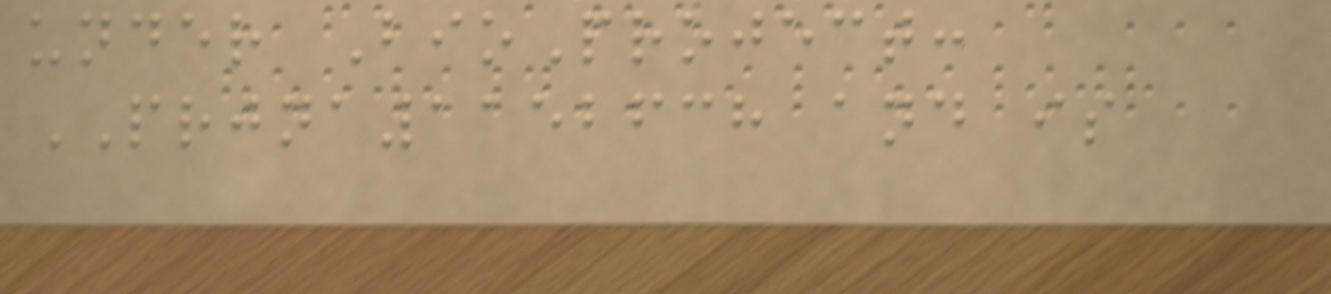under BioProject:
PRJNA1152638 and is
